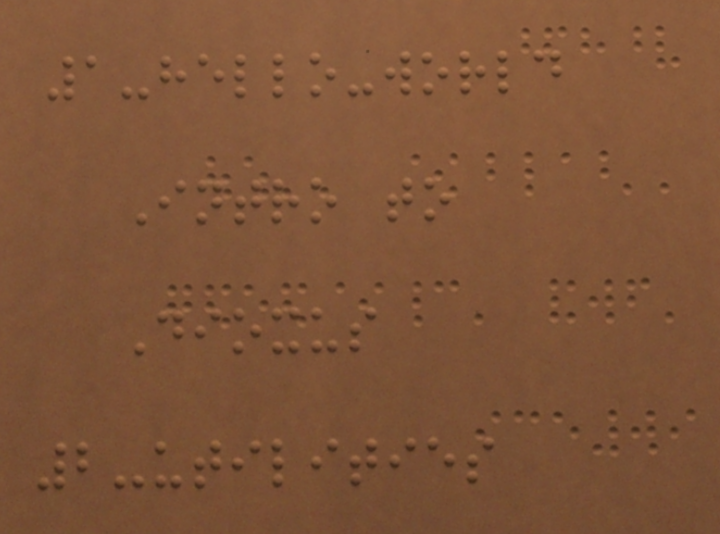1-hello-world
Intro to
Dioxus
2-utilities
